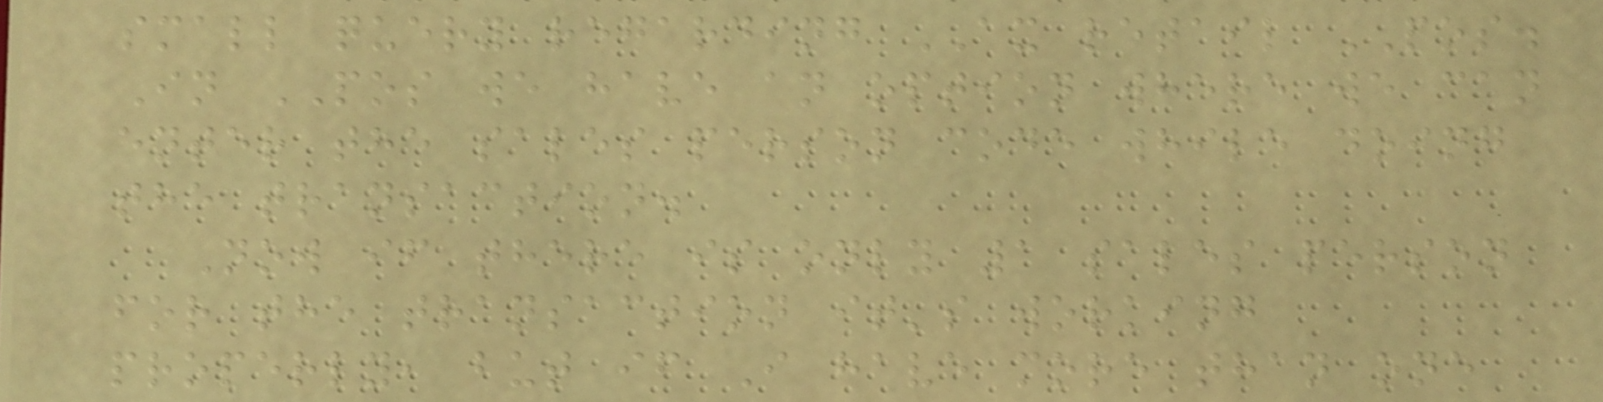small query regarding AX retail POS.
In POS we have an option where we can
enter the sales person code while doing
the transaction.
Now if there is only 1 sales person
for the transaction it's working
properly, but if I have more than one
